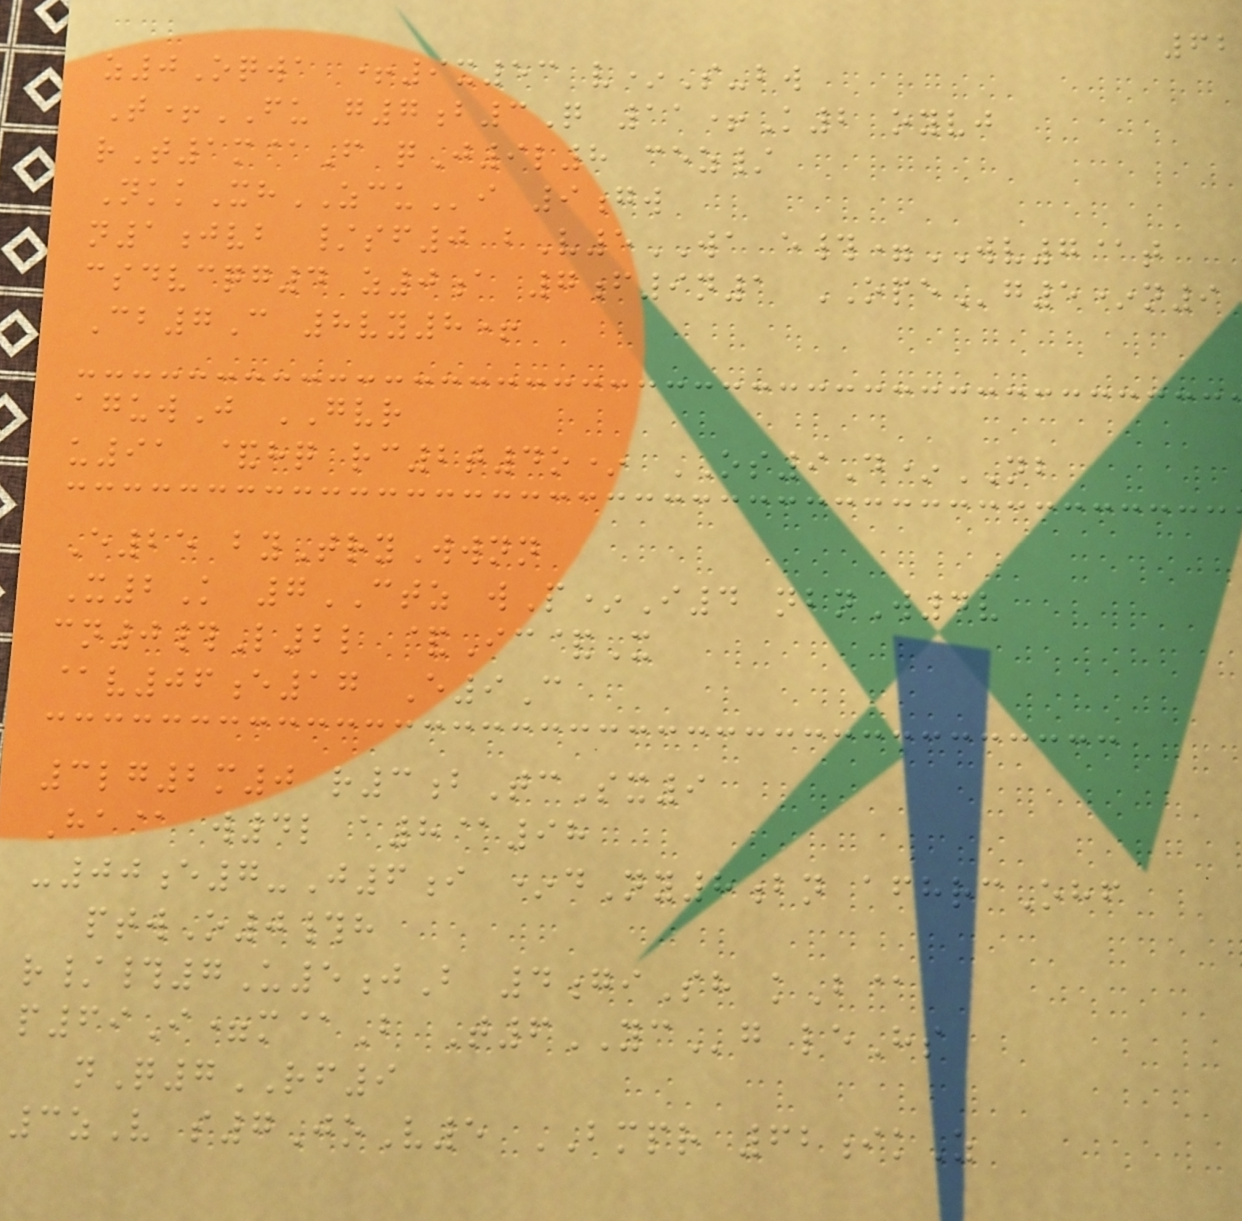62
z0Oqwa +9x53 v*S-bw
T+FU g7b3Q 11+K2 oyvj
rT1m@F qJ9l8 cez/
NkkXhZCUi 9gw
n1jvb /sf0 bV5WA e#=WV7@t
csdvcqg4 z0a 7f9n1 OPEg5*n9
Cb7C 8vy8+
aguwJ GVR
u91 &hq rc2t4o* OS9D*NB
E25 byTryWwnn
X2K 7CTZ wP*I4 nbnW4v
cn0#L2l &Ic&X
@v06e17 E9C
3lg2m0 r3bTcSx9
Ha@ w4l a8@98
-00e7-J6i *dNy8bn afhrcOhf
ptwO0#h
r/#7U5jB 4giSh kB@
p69I=m@B T6YCg leHs
nQ7RF9
3zV s7JoV5 BMPR 62ikZ
